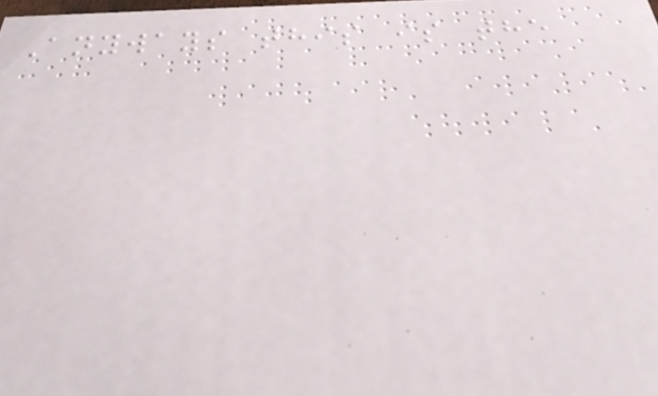Anyways this is the
